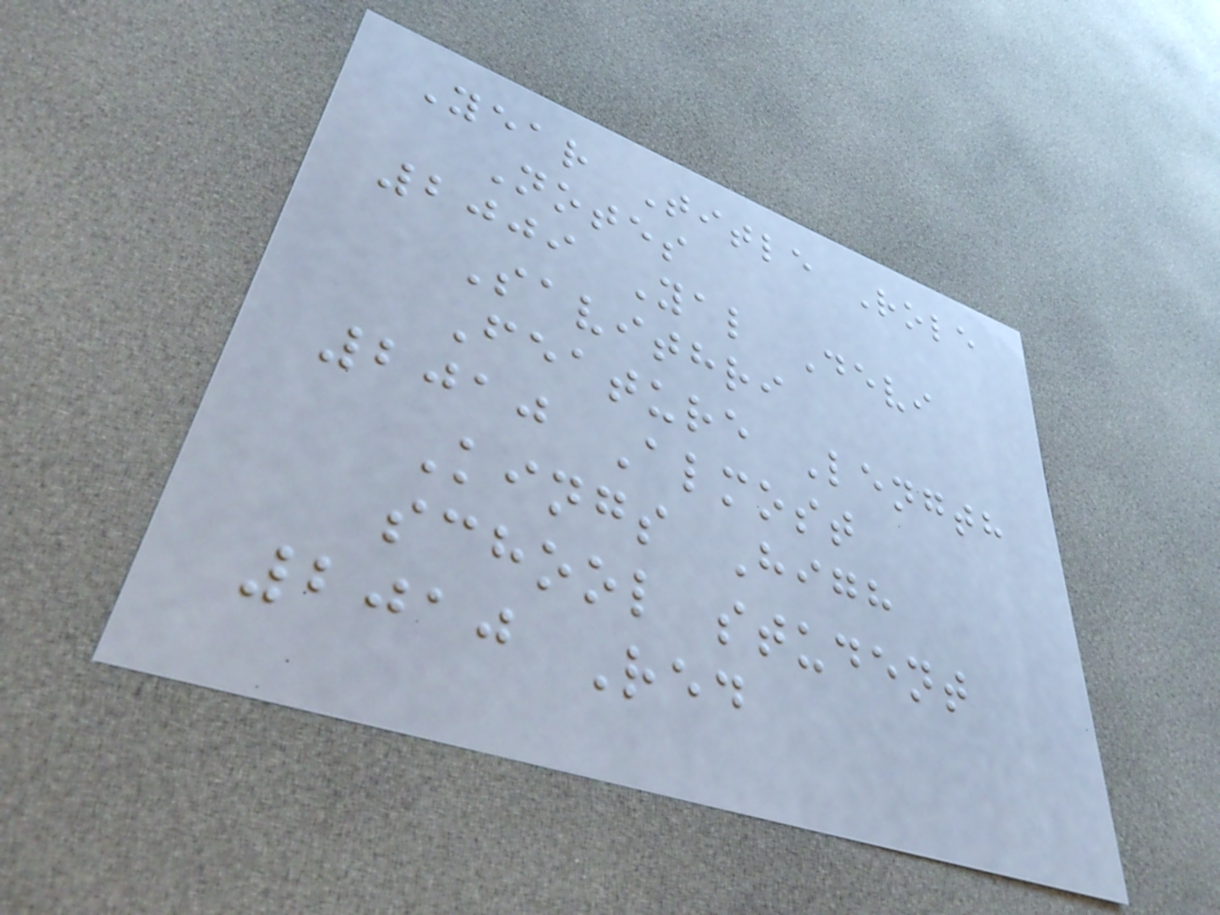Year Title Role
Notes
2009 Yal Devi
Savithri
Feature Length
2010 Almost
Kings High
school student
2010 Red
